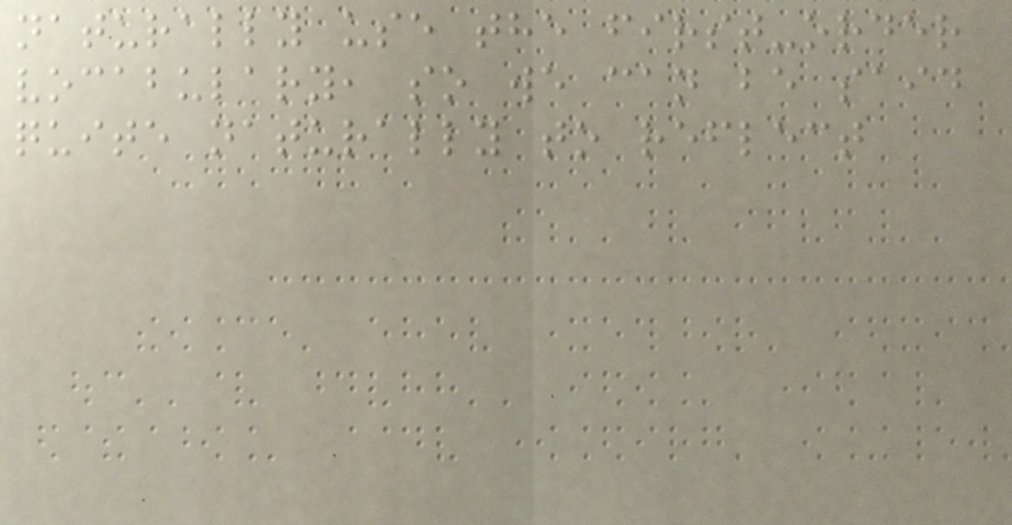naturally use the first-order
vocabulary, so we can be said
quite naturally to reflect
